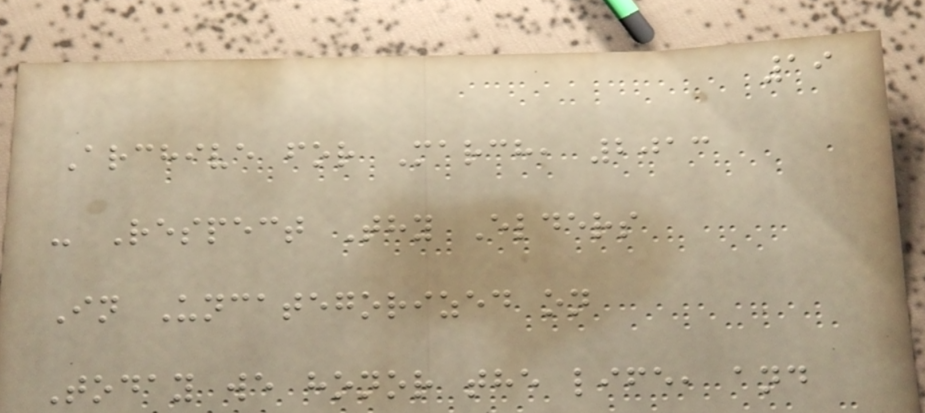19
Archive for March, 2013
- Respect Thy Elders
In Uncategorized on
Today we honor the life, and
